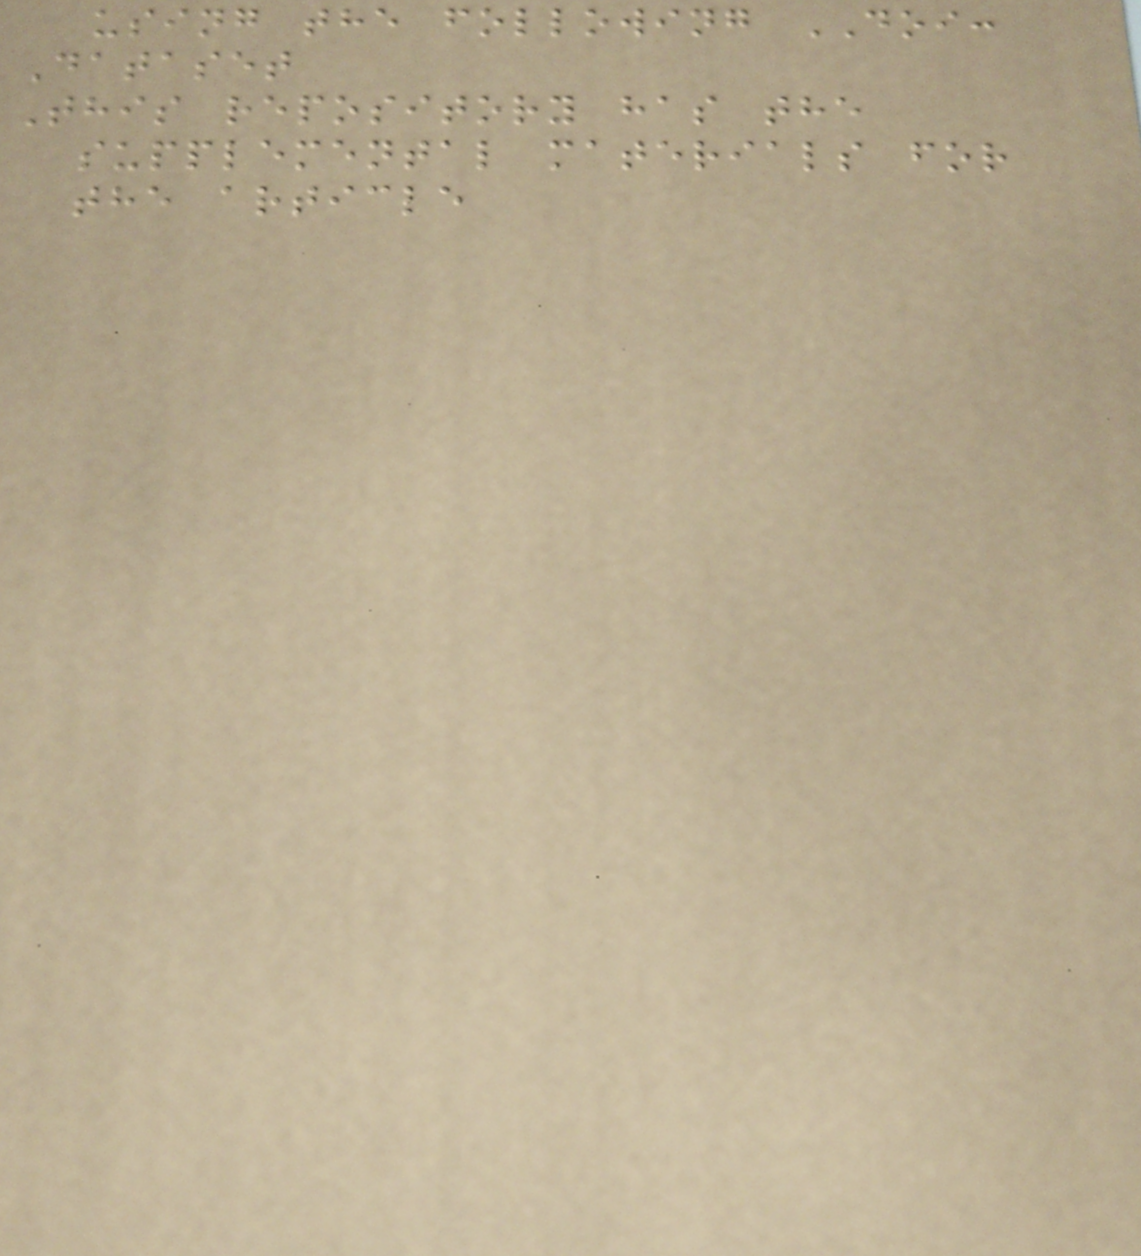using the following DOI:
Dataset
This repository has the
supplemental materials for
the article
